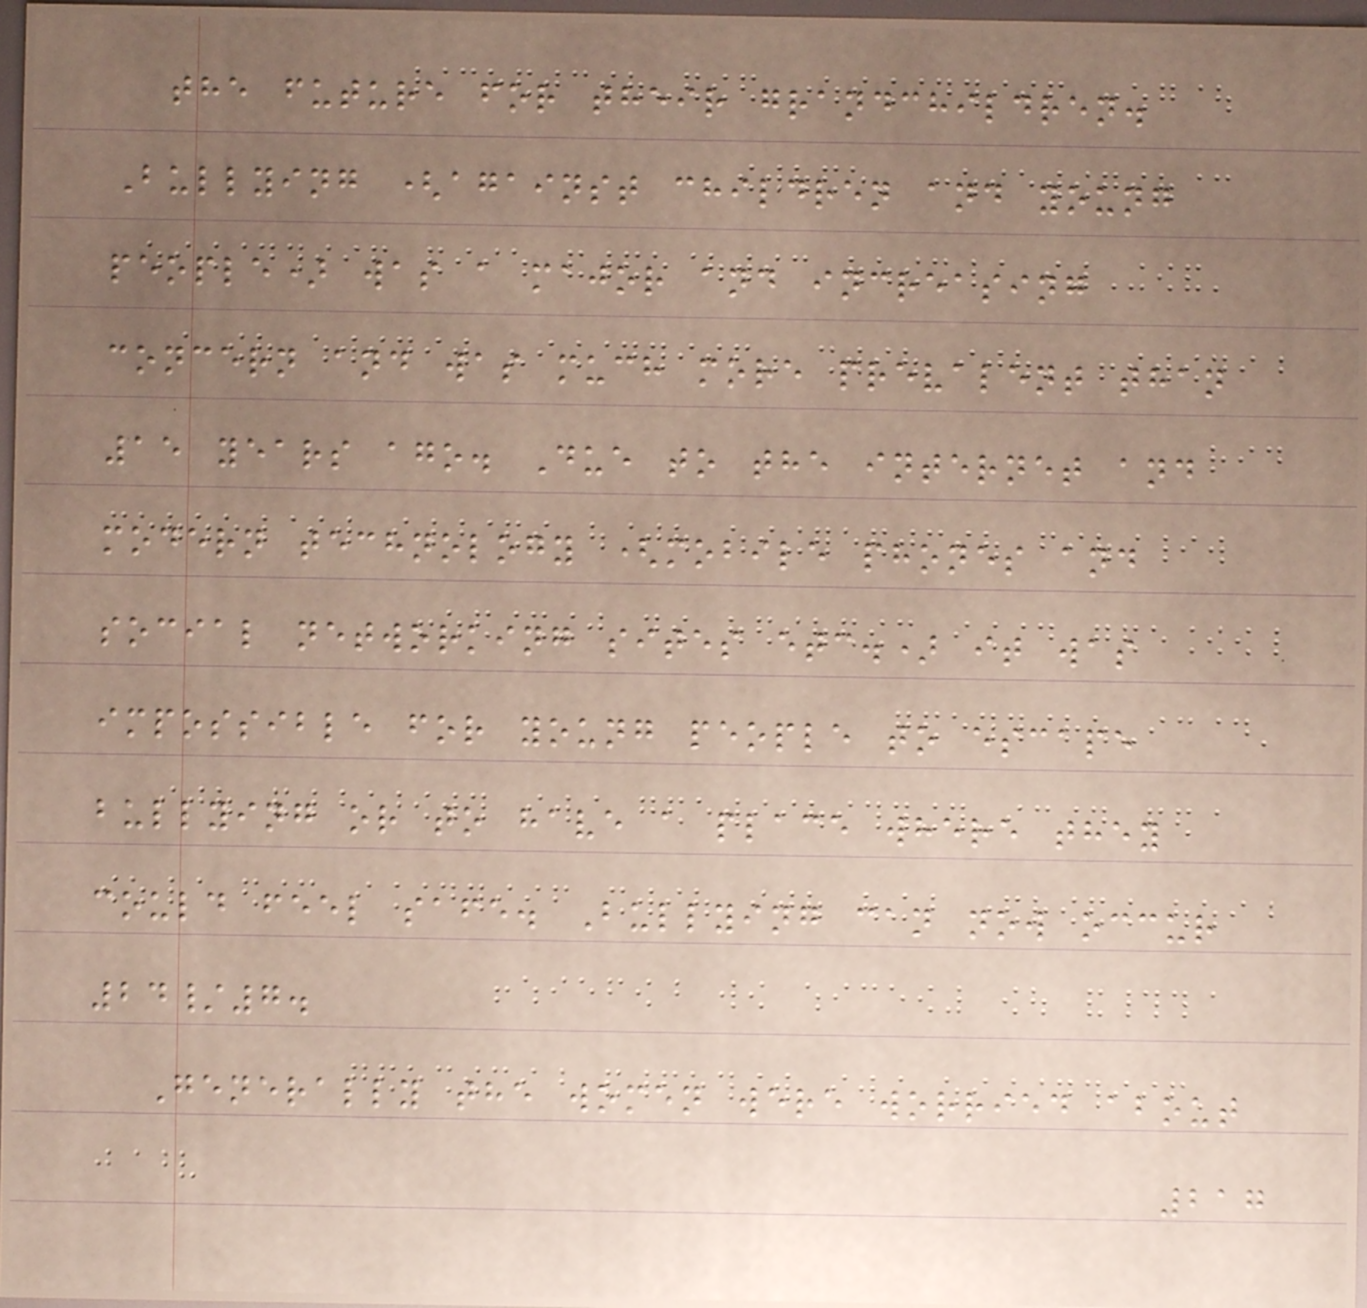the future for their grandchildren.
Bullying (against children and young
people) was a major and increasing
concern and was much more prevalent than
15 years ago. Due to the internet and
modern technology (mobile phones and
social networking sites etc.) it was
impossible for young people to escape
bullying or to have a place where they
could feel safe. Bullying can now occur
24/7.
Generally the women were worried about
217
